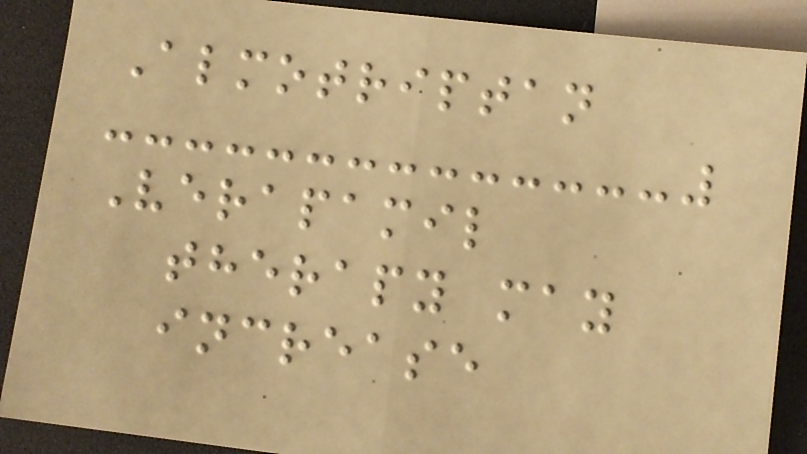Almotriptan
Verapamil
therapy may
increase
